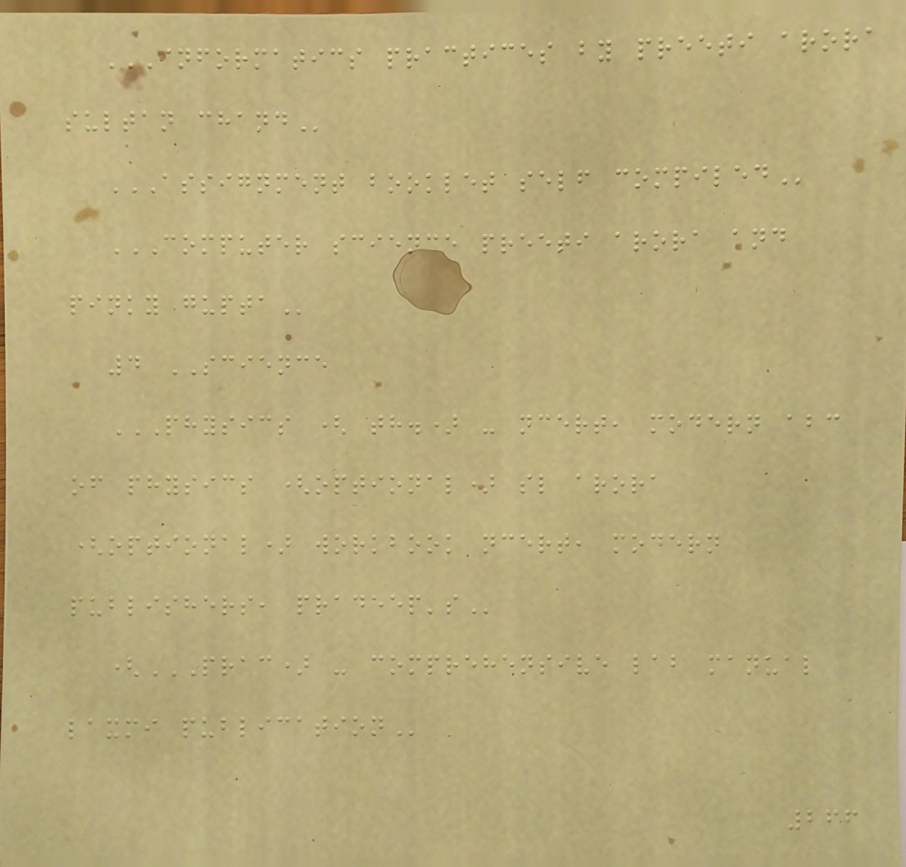INFORMATICS PRACTICES BY PREETI ARORA
SULTAN CHAND
ASSIGNMENT BOOKLET SELF COMPILED
COMPUTER SCIENCE PREETI ARORA AND
PINKY GUPTA
4 SCIENCE
PHYSICS ( TH.) - NCERT, MODERN ABC
OF PHYSICS (OPTIONAL) SL ARORA
(OPTIONAL) WORKBOOK NCERT, MODERN
PUBLISHERS, PRADEEP'S
(PRAC) - COMPREHENSIVE LAB MANUAL
LAXMI PUBLICATION
266
